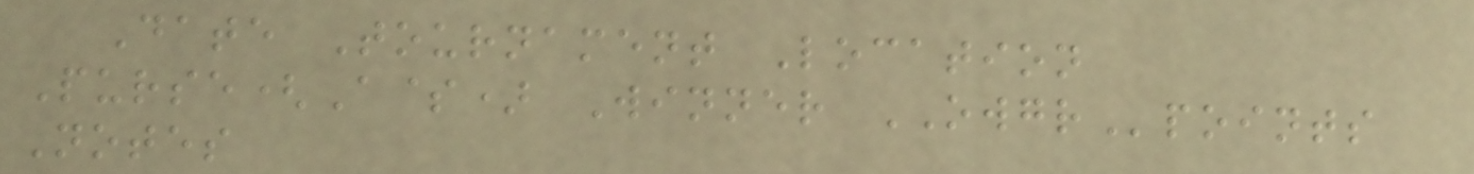Date Tournament Location
Purse(A$) Winner OWGRpoints
Notes
